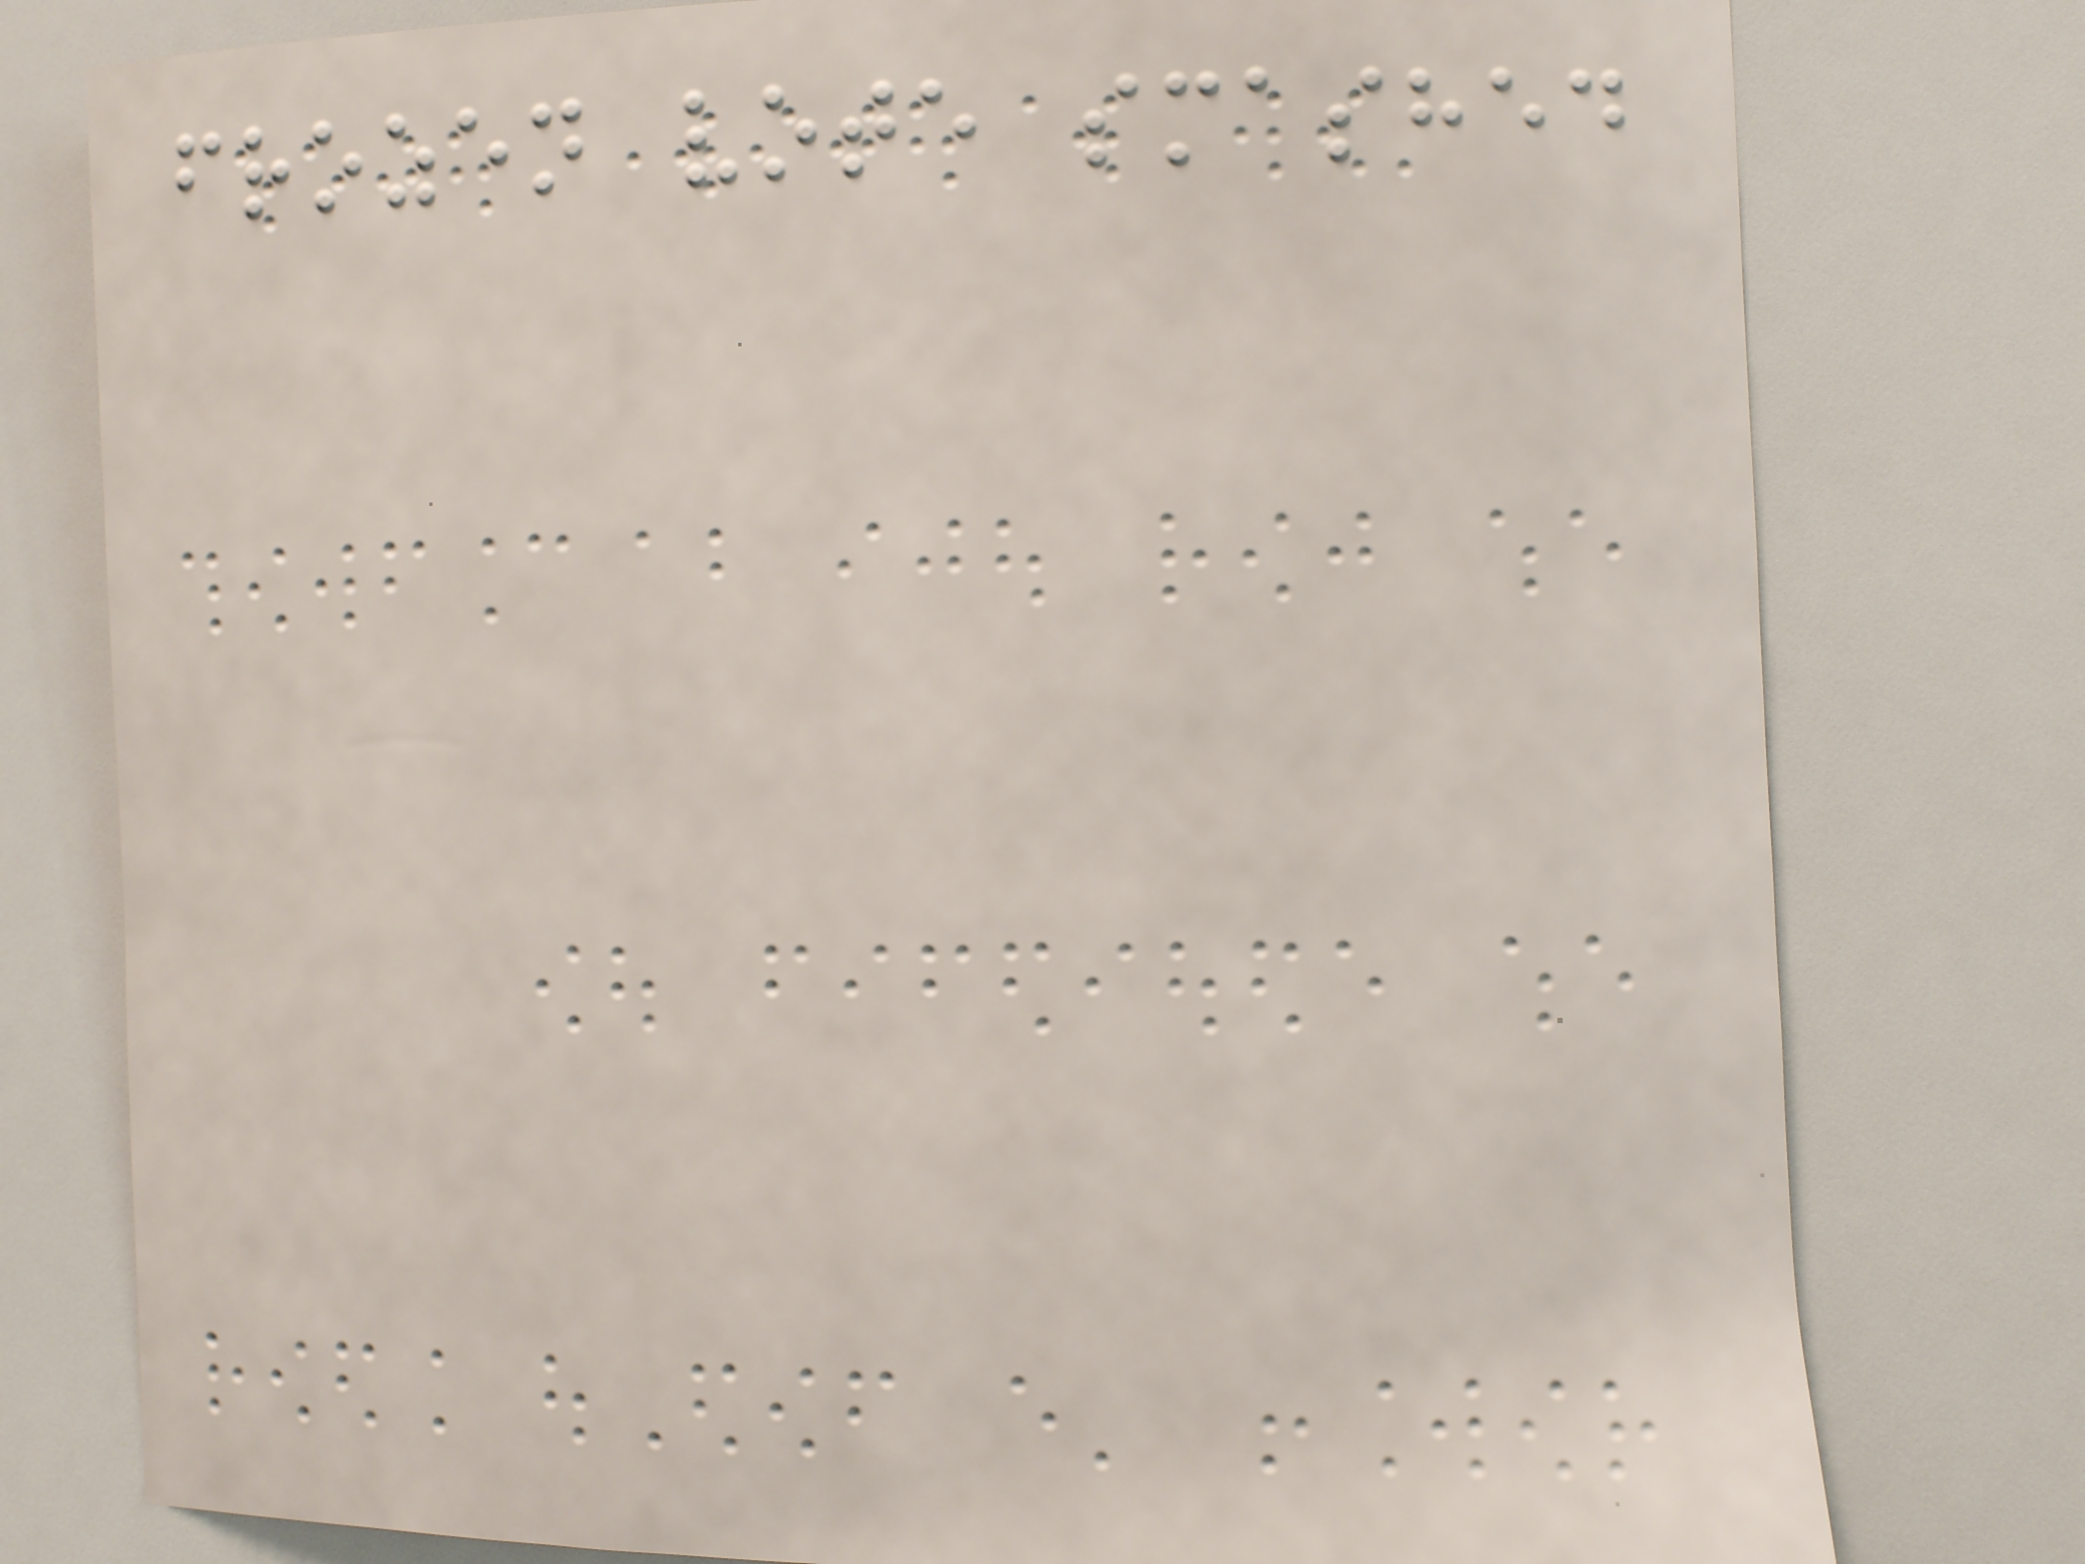frozen vote smashed
